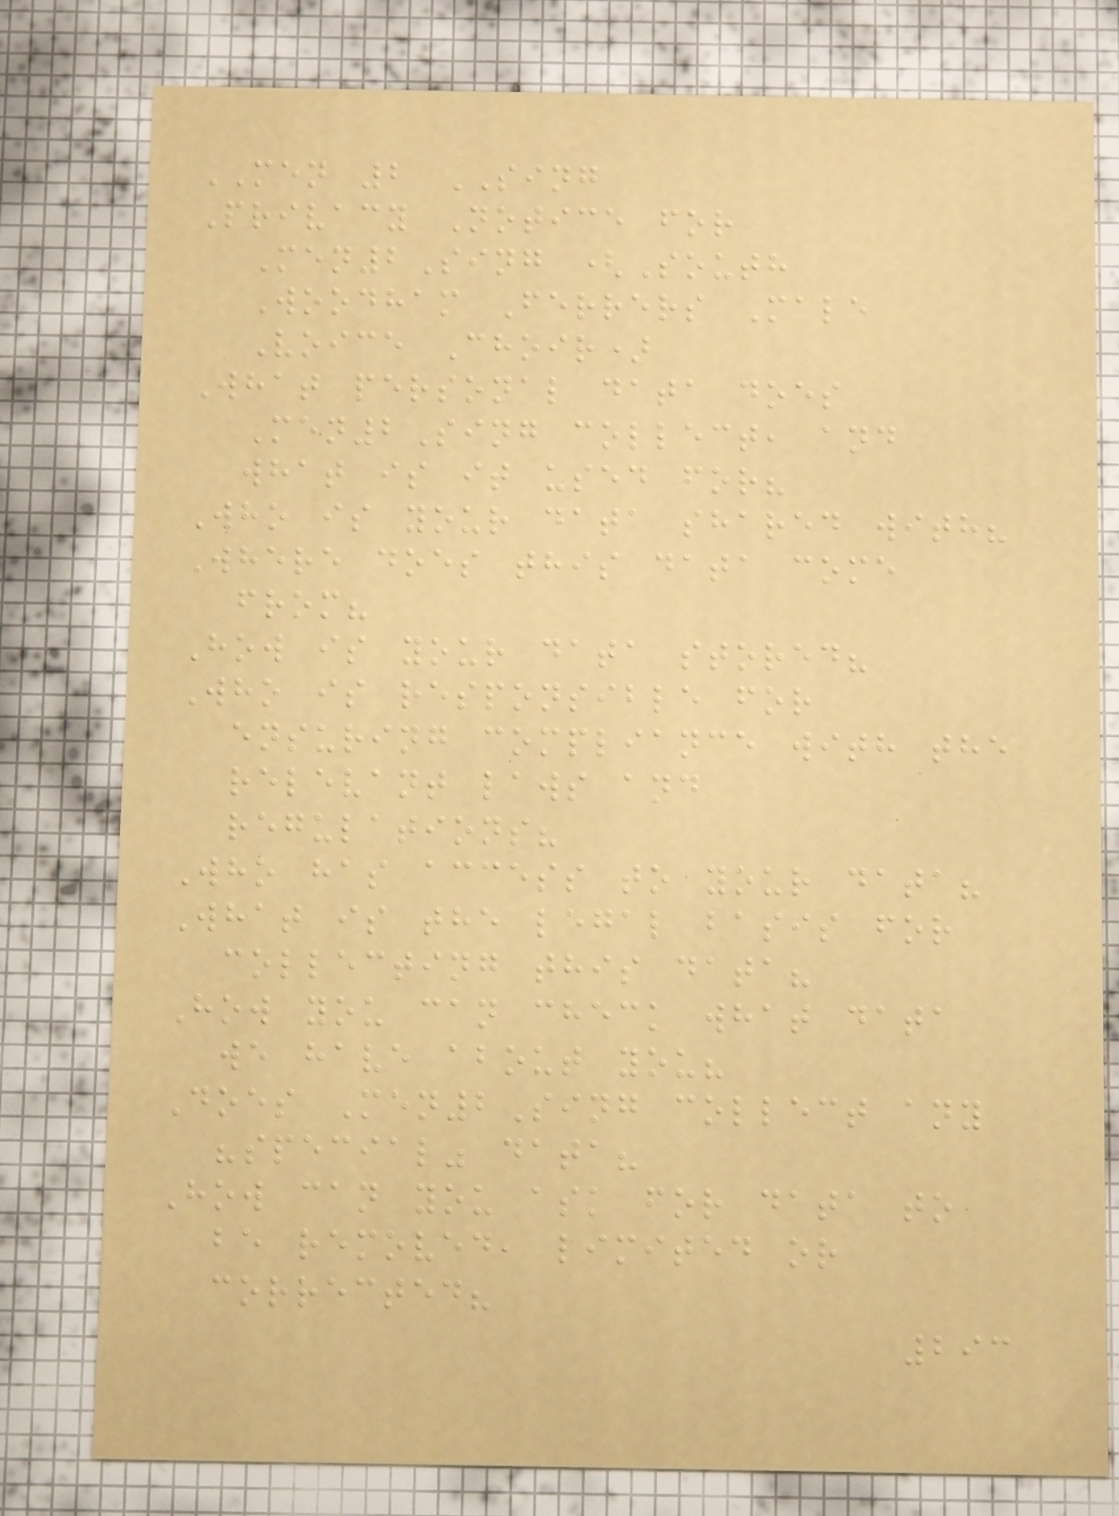MEN 2 SING
Privacy Notice for
Men2Sing (South
Woodham Ferrers Male
Voice Choir)
What personal data does
Men2Sing collect, and
what is it used for?
Who is your data shared with?
Where does this data come
from?
How is your data stored?
Who is responsible for
ensuring compliance with the
relevant laws and
regulations?
Who has access to your data?
What is the legal basis for
collecting this data?
How you can check what data
we have about you?
Does Men2Sing collect any
"special" data?
How can you ask for data to
be removed, limited or
corrected?
293
